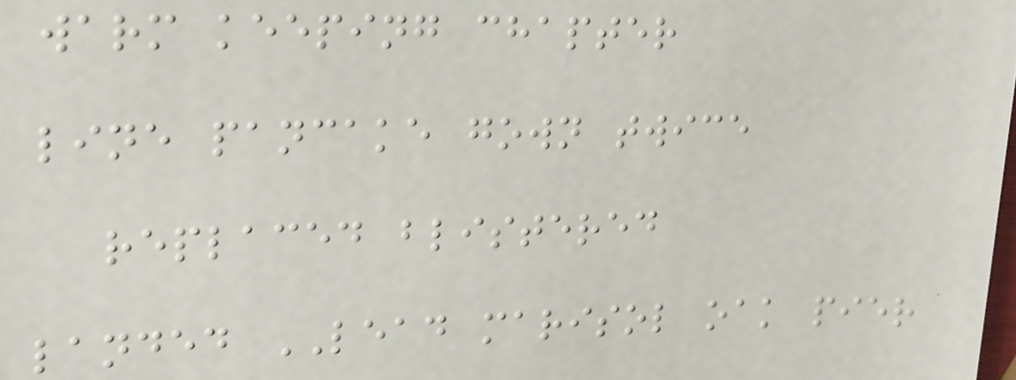warm keeping chapter
line pancake gown twice
replaced blistered
landed LEAD marisol oak pier
